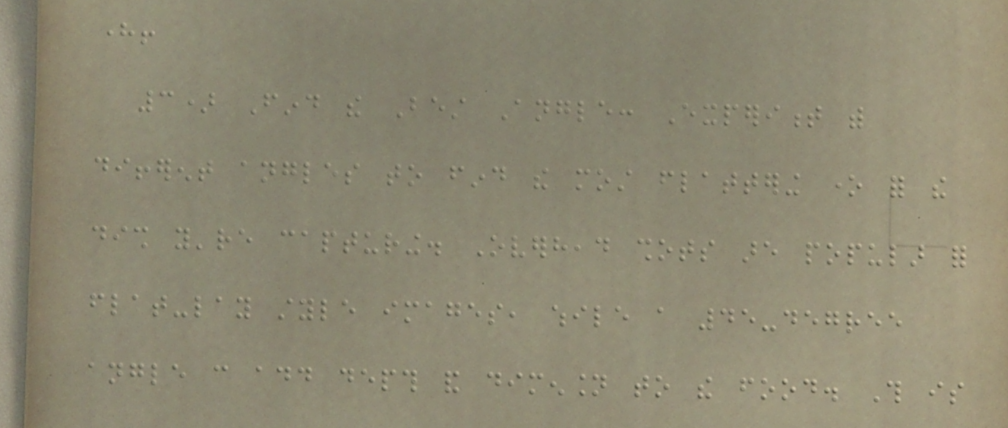here!
3) Find the Best Angle: Experiment with
different angles to find the most flattering one for the
dish you're capturing. Overhead shots are popular for
flat-lay style images, while a 45-degree
angle can add depth and dimension to the food. This is
